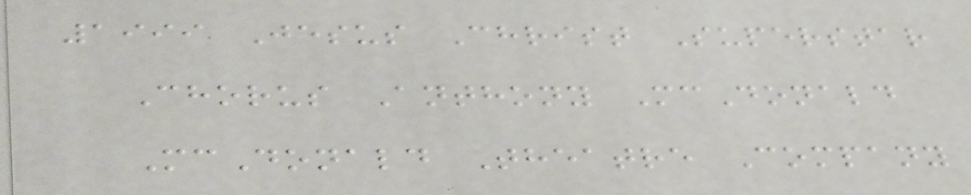1999 Jesus Christ Superstar
Chorus Anthony McDonald
McDonald Theatre Company
